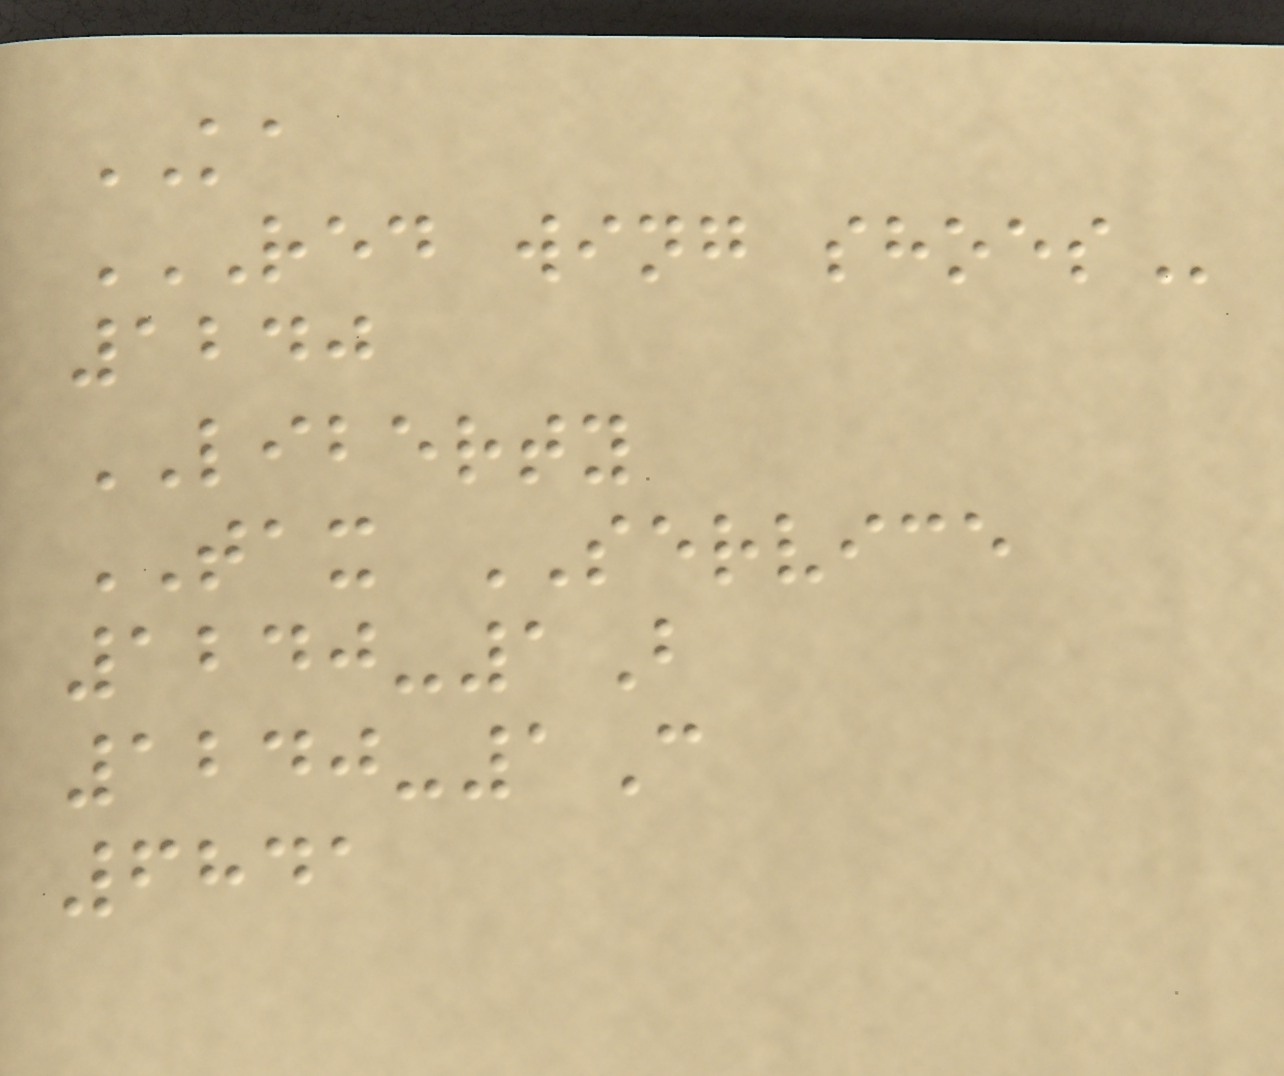KA
RED WING SHOES
1240
LIBERTY
TAX SERVICE
1240-1B
1240-1C
6841
